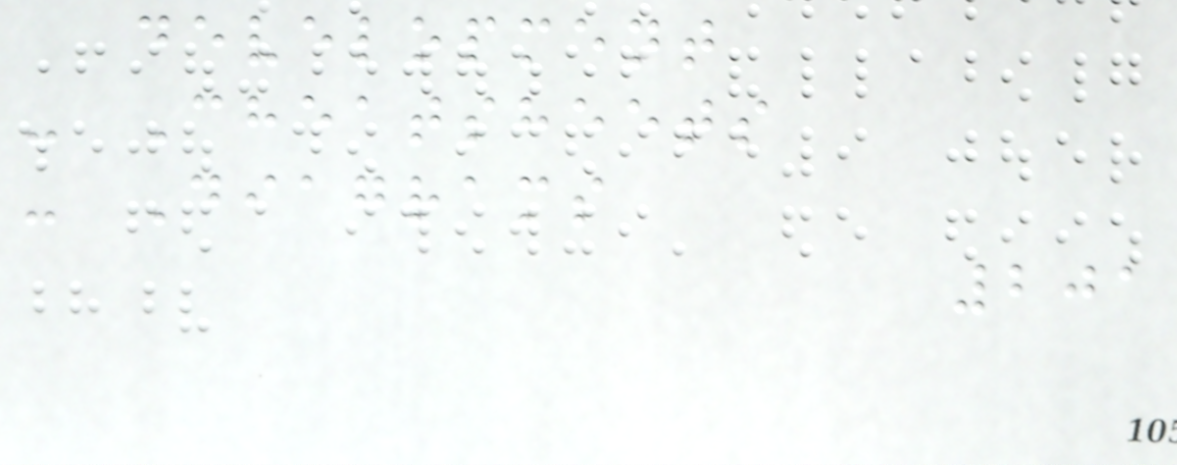development
- Cheatsheets
- Diagrams
201
